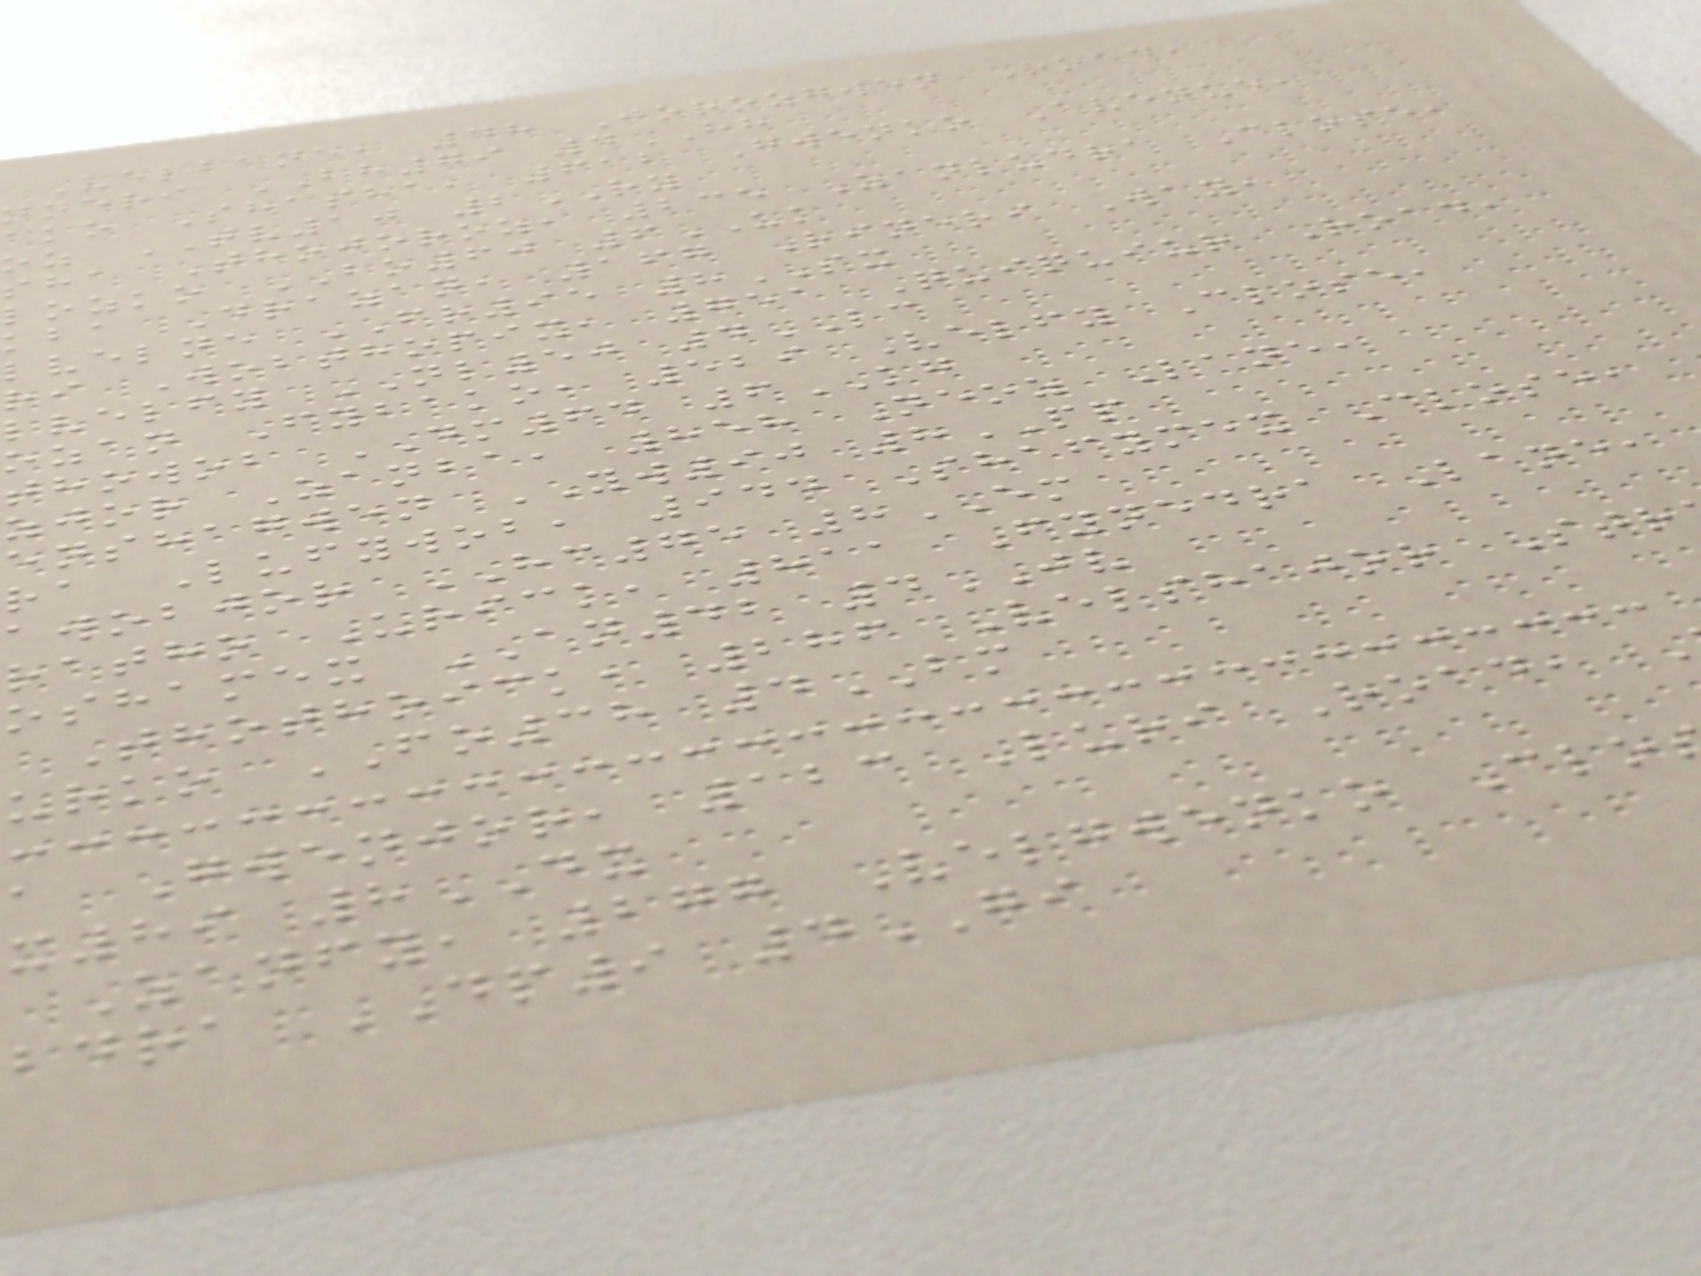Velbane, 48 Jorozgwen Road,
nneri BH79 4HH
ako Shasha, 612 Gwenko Avenue,
oz TV10 2RY
sha Thojoroz, 235 Zanludra Close,
lozko BO60 6UK
kba Drazan, 167 Rineri Way,
lvelne FR95 8SX
ri Wobthopix, 751 Quiquiur Road,
lvelfy NL50 4LC
ozan Fybako, 529 Velfy Close,
thowob DM64 6KG
zjor Zanba, 858 Neoz Lane,
enshagwen YW90 8PP
ra Lufywob, 944 Shafymex Close,
awobjor HC75 8EM
ratho Urick, 811 Fynedra Lane,
oshamex AN42 4JV
Thothoick, 286 Velshajor Str
urko FO38 4BM
a Gwenjor, 123 Luri Road,
x89 8DX
Zanfy, 277 Velgwenko Clo
bdra DP9 4GI
